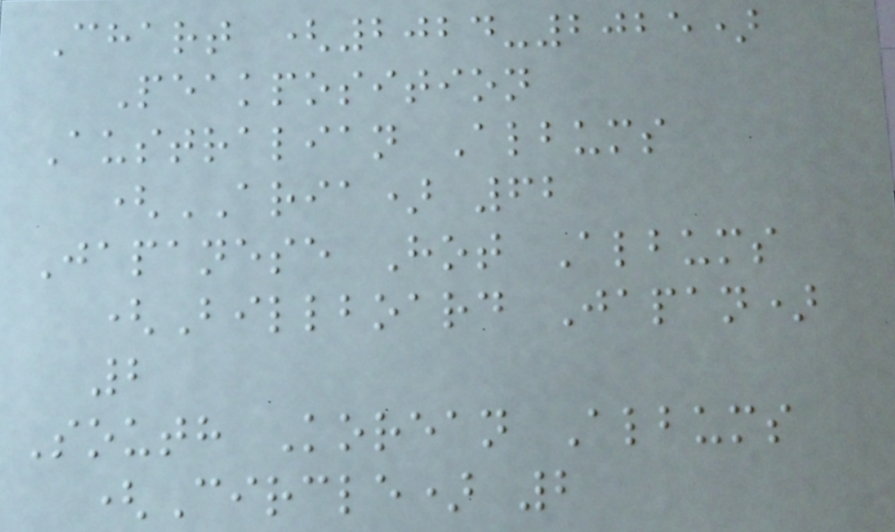Chart (2024-2025)
Peakposition
Australian Albums
(ARIA) 62
Japanese Hot Albums
(Billboard Japan)
2
South Korean Albums
(Circle) 2
